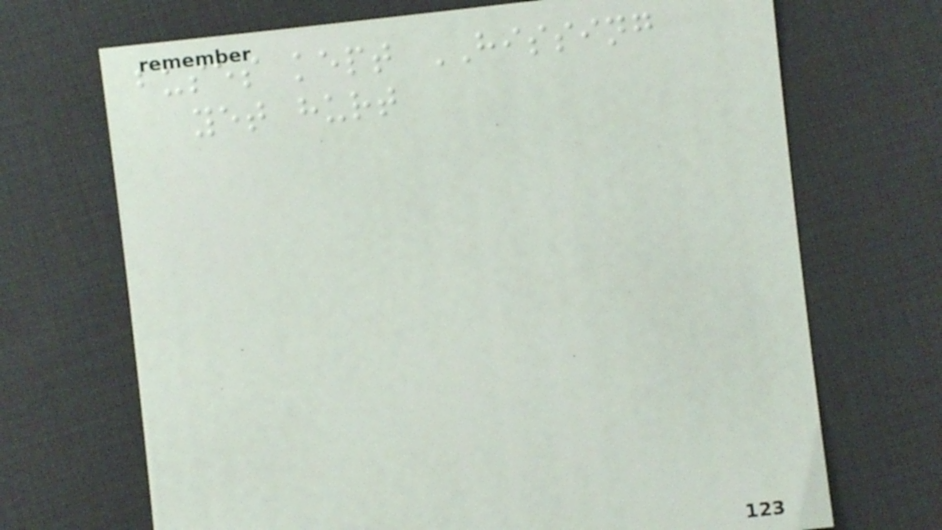buses kept HISSING
yet hurt
